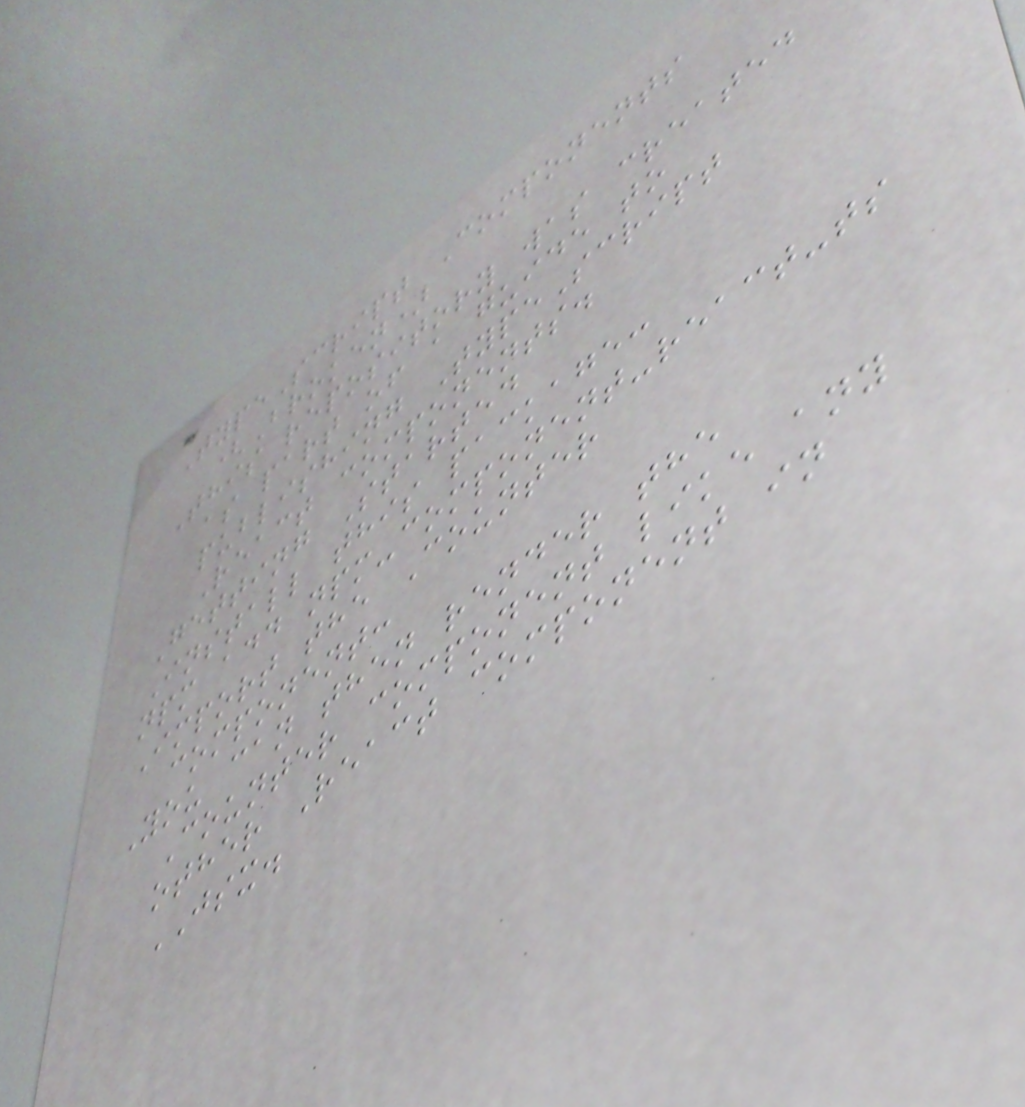TypeScript Components
(Broken)
This repository was created
as part of a guide to
publishing TypeScript
React components.
Getting Started
Install this package:
npm add npm-component-react-ts
Import the Counter
component:
You can then render the
Counter component like any
other React component in
JSX.
